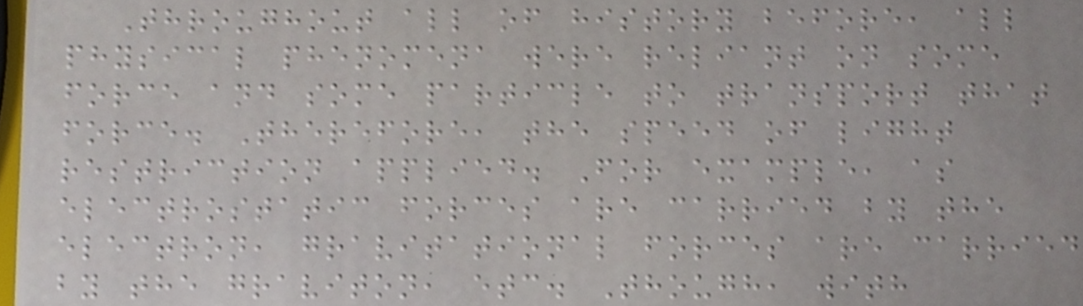Throughout all of history before, all
physical phenomena were reliant on some
force and some particle to transport that
force. Therefore, the speed of light
restriction applied. For example, as
electrostatic forces are carried by the
electron, gravitational forces are carried
by the graviton, etc. Though, with
